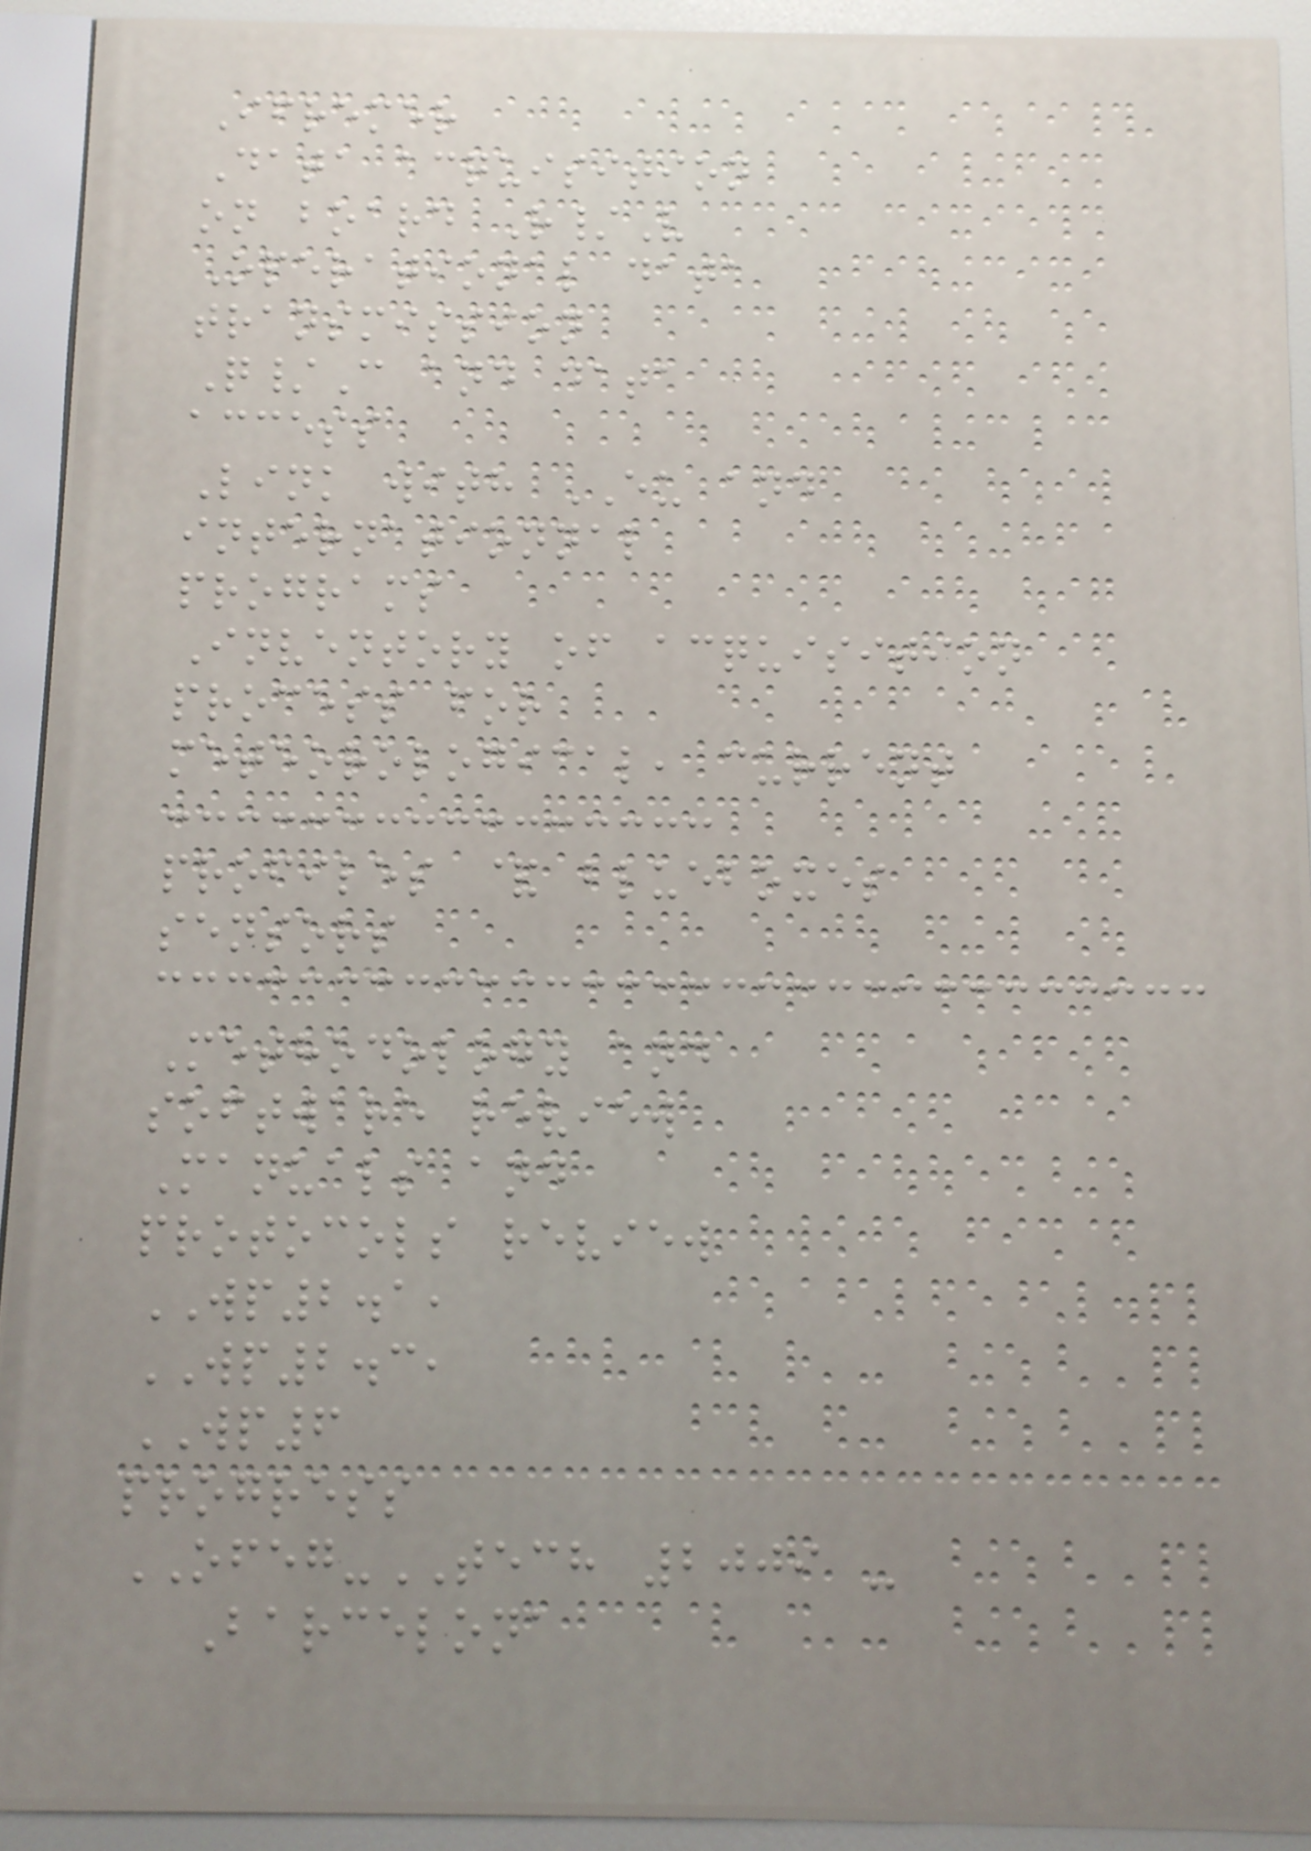Ifremer
Data acquisition
on board R/V
Operational data
transmission
Q/C and data
access
Link with EU and
internationnal
programs
Inventory of acquisition
process for
meteorological, current
profiles & blueboxes
sensors
Methodology and
software review
Manuals and
protocols review
WP2.1,
WP2.3,
WP6
progress
OFEG-TECH 2009 -
Barcelona
